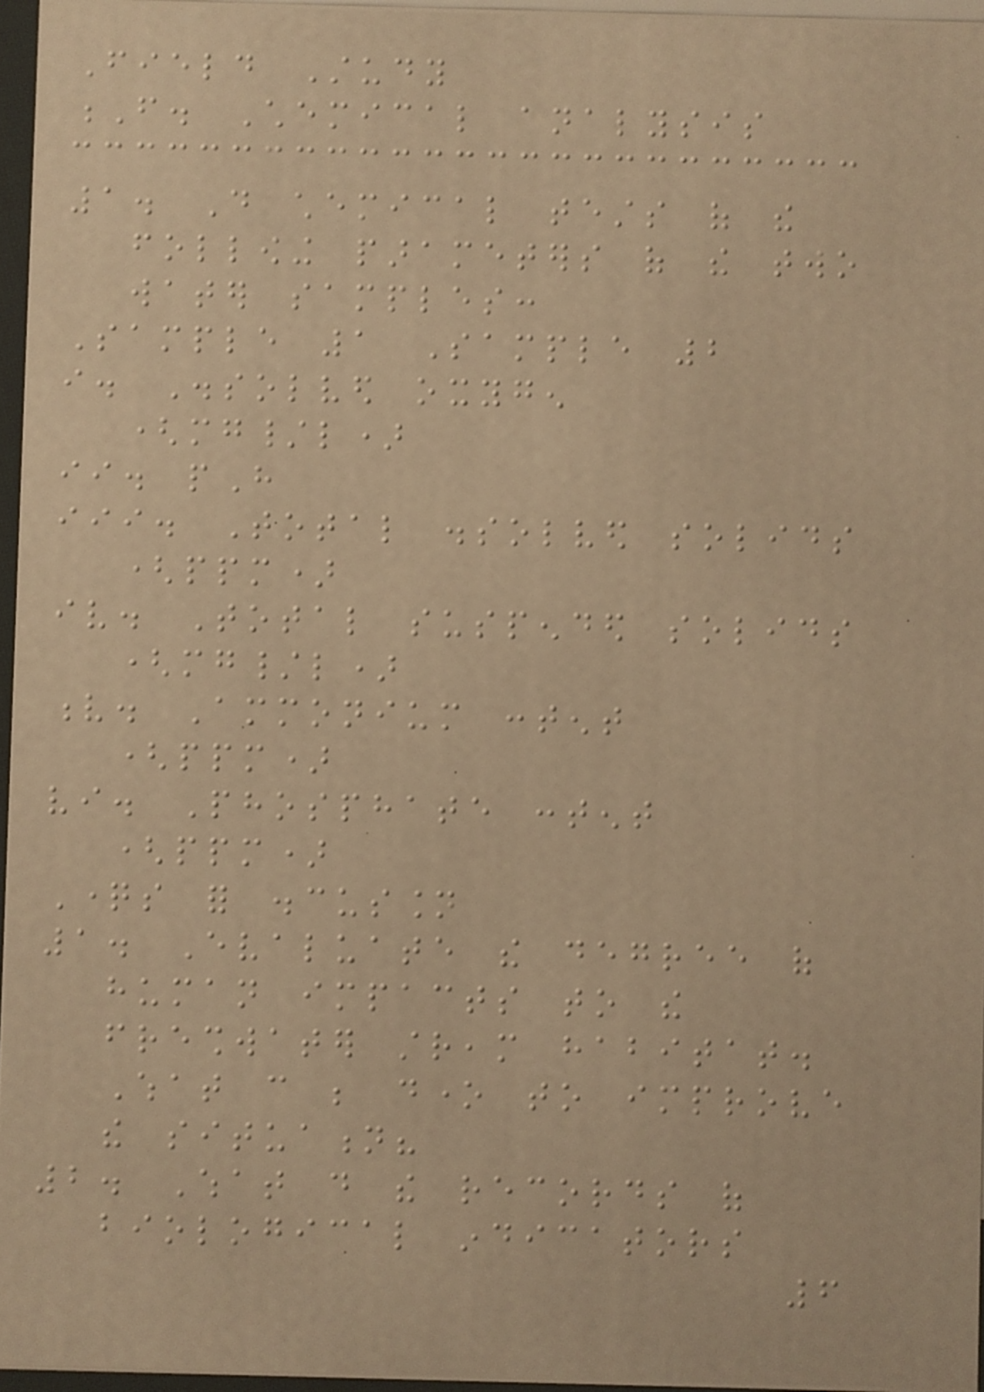Field Study
F. Chemical analysis
1. Do chemical tests of the
following parameters of the two
water samples:
Sample 1 Sample 2
i. Dissolved oxygen
(mg/l)
ii. pH
iii. Total dissolved solids
(ppm)
iv. Total suspended solids
(mg/l)
v. Ammonium content
(ppm)
vi. Phosphate content
(ppm)
Questions for discussion
1. Evaluate the degree of
human impacts to the
freshwater stream habitat.
What can be done to improve
the situation?
2. What do the records of
biological indicators
6
